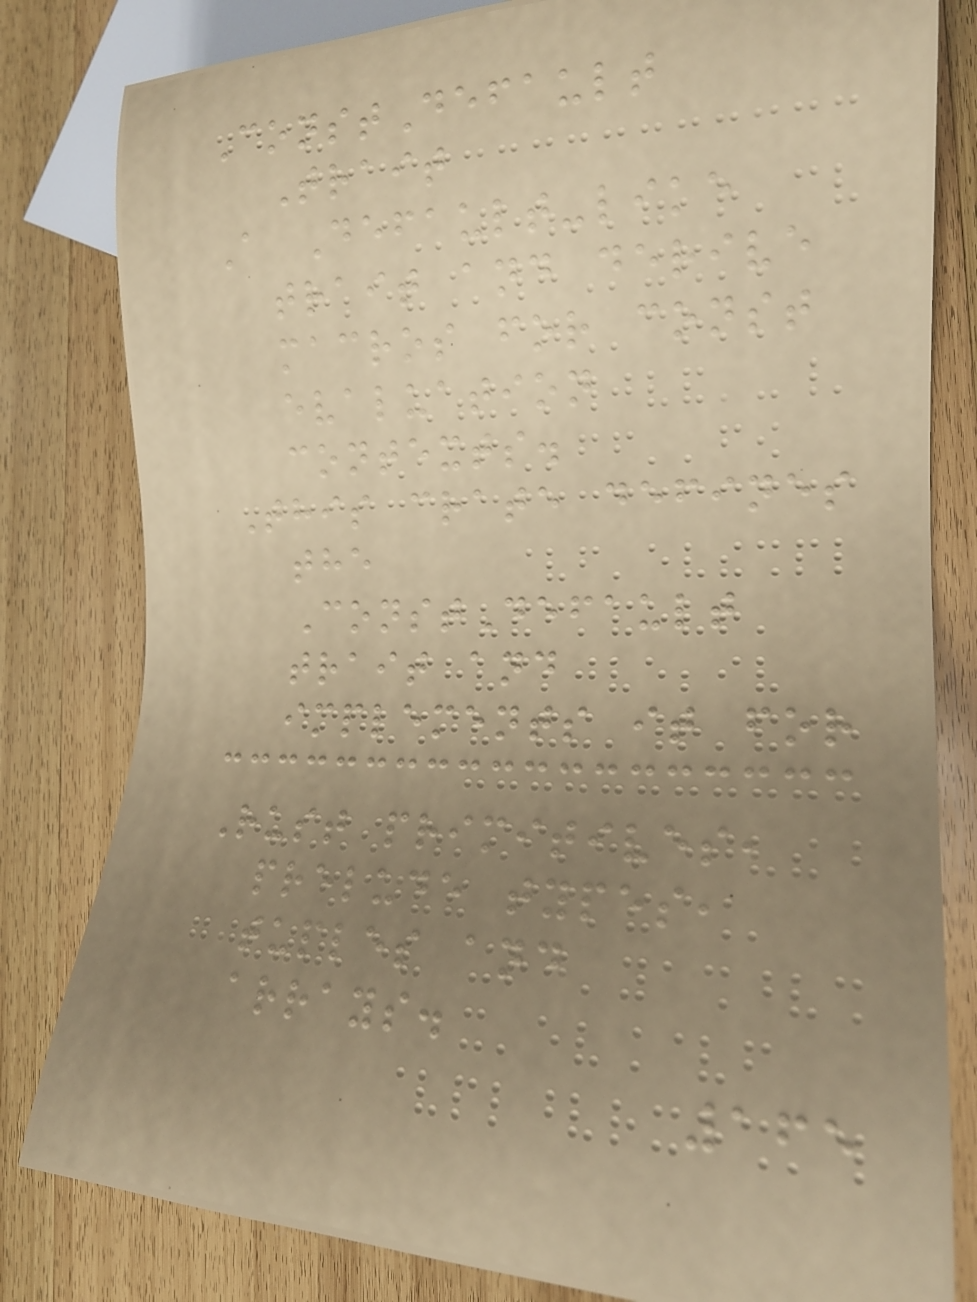ConstDefault
Trait
A Default-like
trait and derive
macros for const
evaluation
contexts.
This crate defines
the
ConstDefault
trait and
implements it for
Rust primitives,
prelude types,
tuples and
arrays.
165
